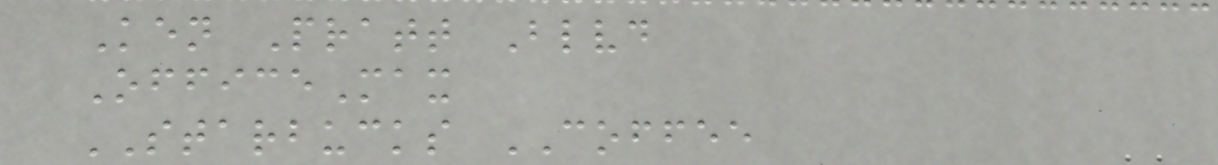Ken Pratt Blvd
OfficeMax
STARBUCKS COFFEE
